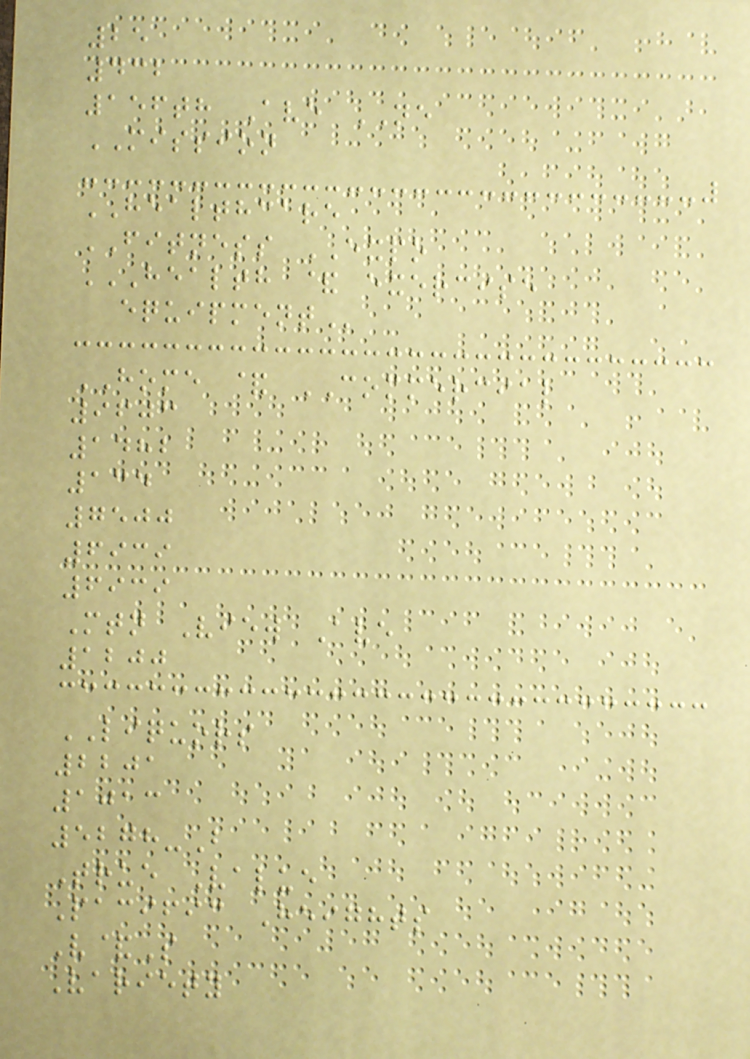25
432
156th Ave NE
MISSION
HEALTHCARE
FITNESS EXPO
HEALTH & EXERCISE
EQUIPMENT
HOME & COMMERCIAL
9603
1482
134
7500
6939
6939
Mtn View Ave
1200
LIQUORS
2201
1013
5278-B
True Value
Pacific Heights
V&S
Variety
